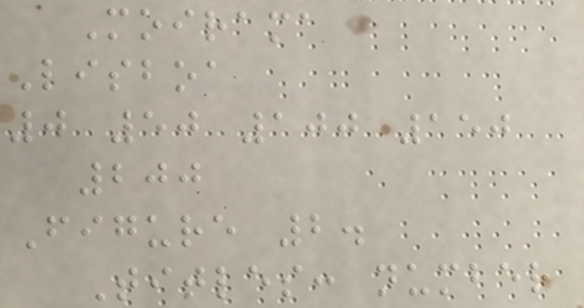Moirama
Lisboa
0 50 100 150
200
Figure 2.
Titles: number
